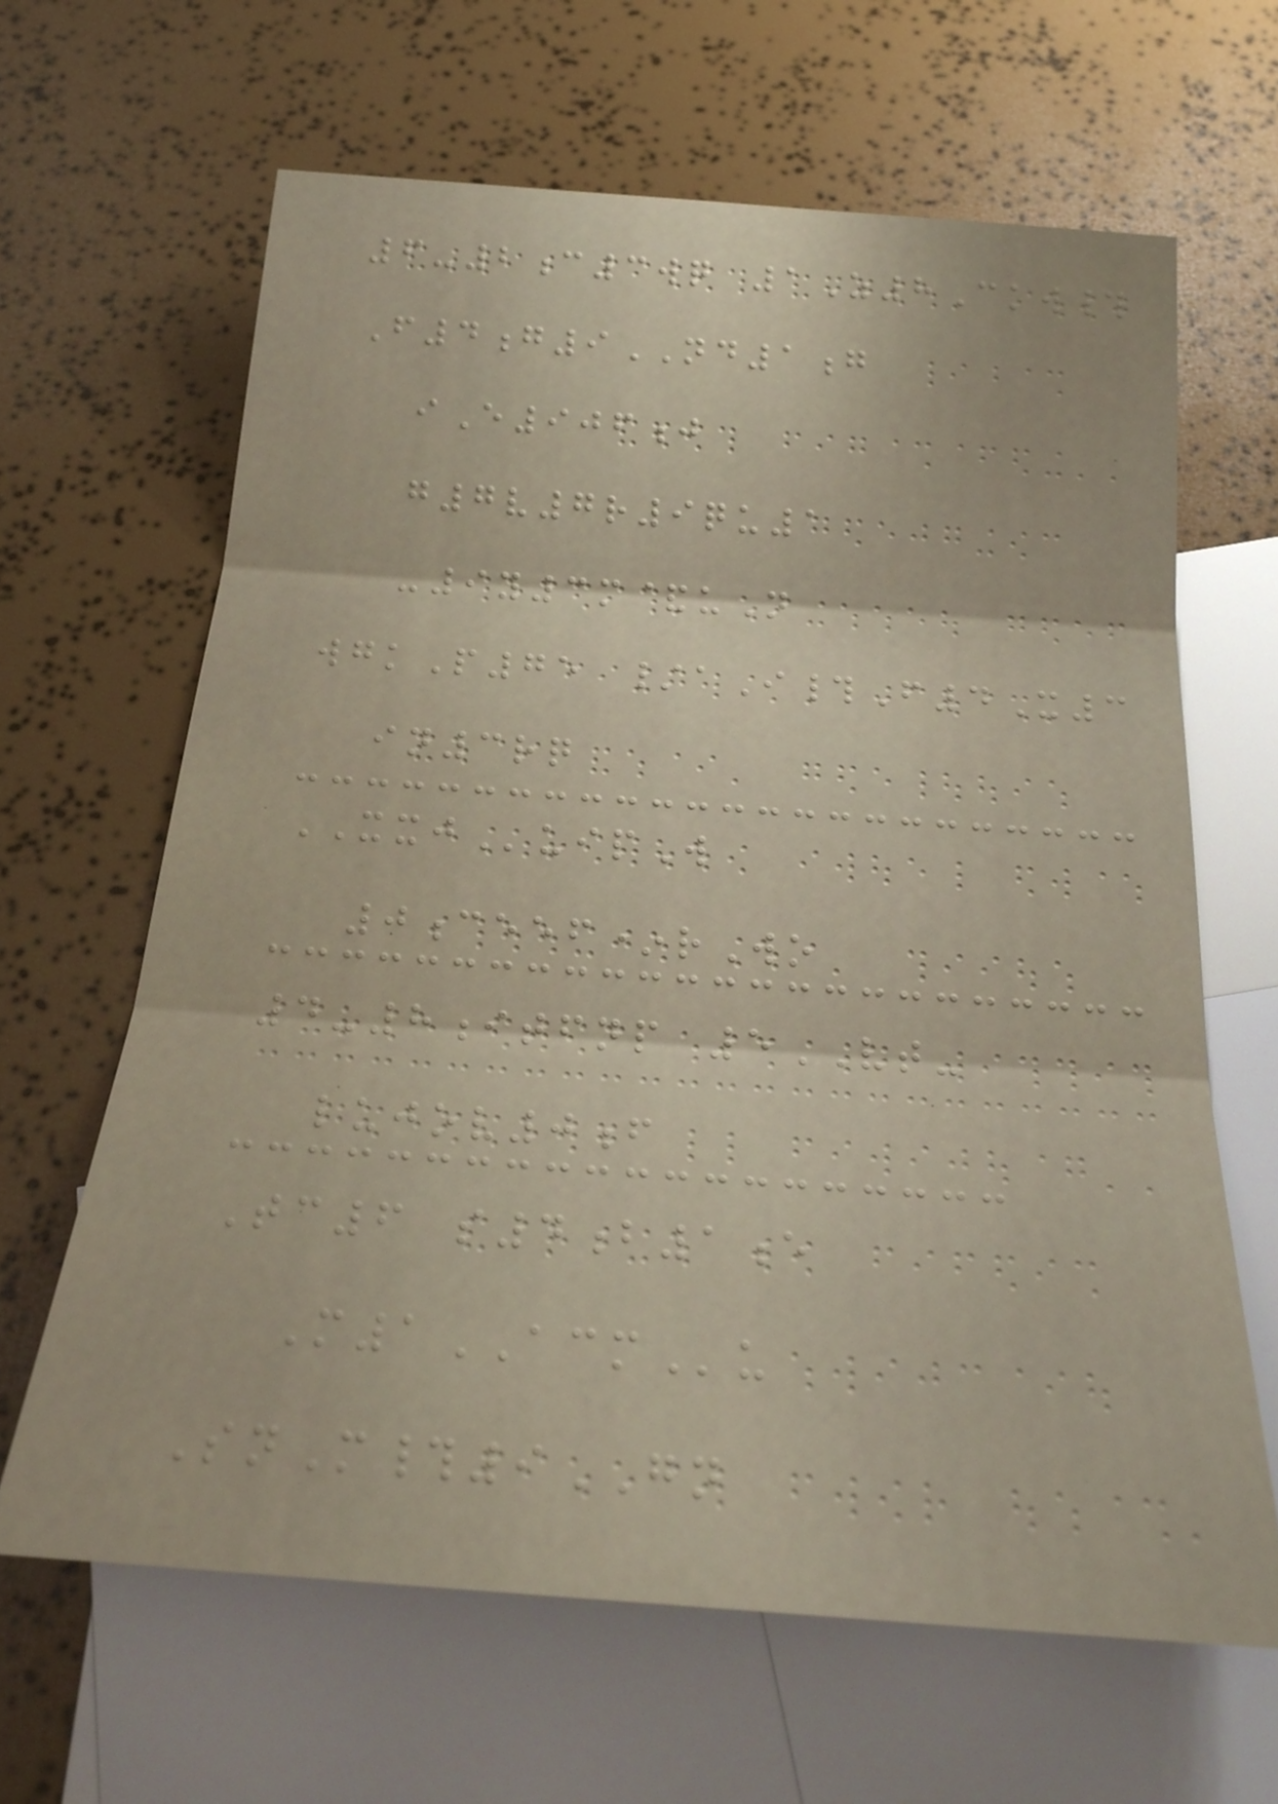6-2c3wq 1Z8Ckw#
F4g9ND1g
iE906j
g7v7r9qu1
-9y3m&uN
wgkP75 /aI#F4X3
in3rq
XXJuipW
0ceef*rWo
4-8itfnp 5VT-
lujov0f
Tc6 s4b1e
M1ACMu
SnM#9GN
